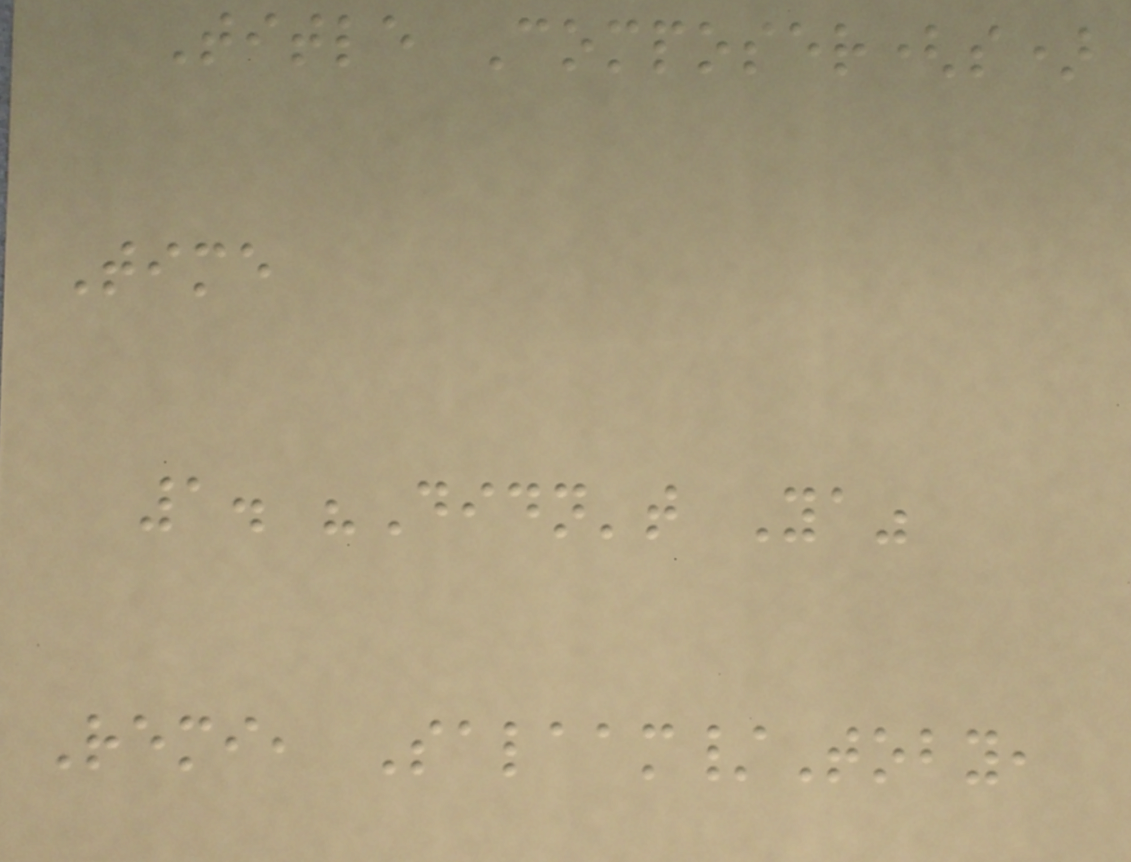Title Composer(s)
Time
1. "Didn't Ya"
Remi, Salaam/Toby,
